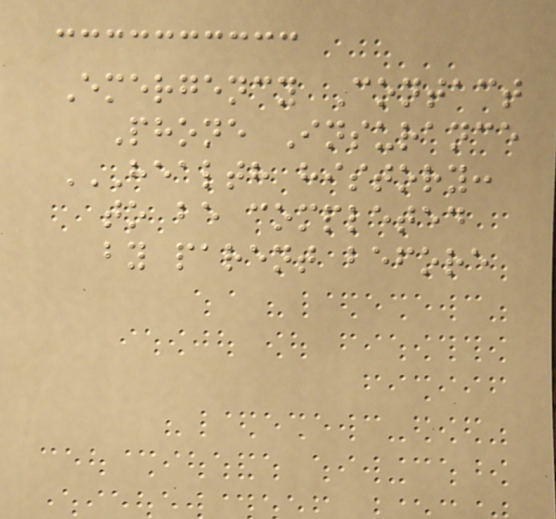Emergency Contact
Phone Insurance
HEALTH HISTORY:
TO BE COMPLETED
BY PARENT BEFORE
